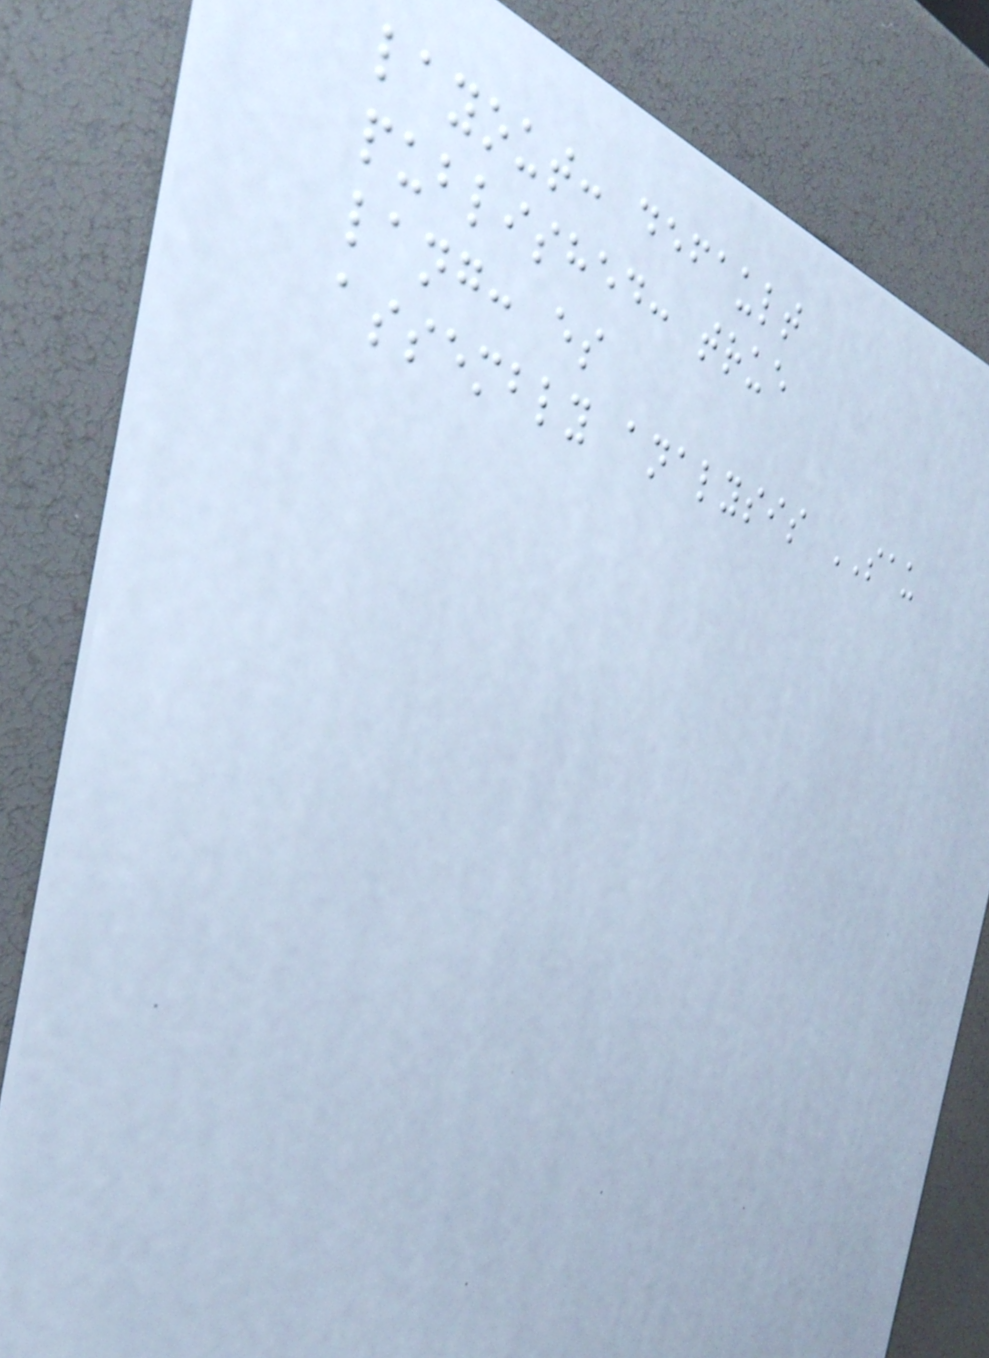layout: default
published: true
lang: es
assembly analysis SAU
